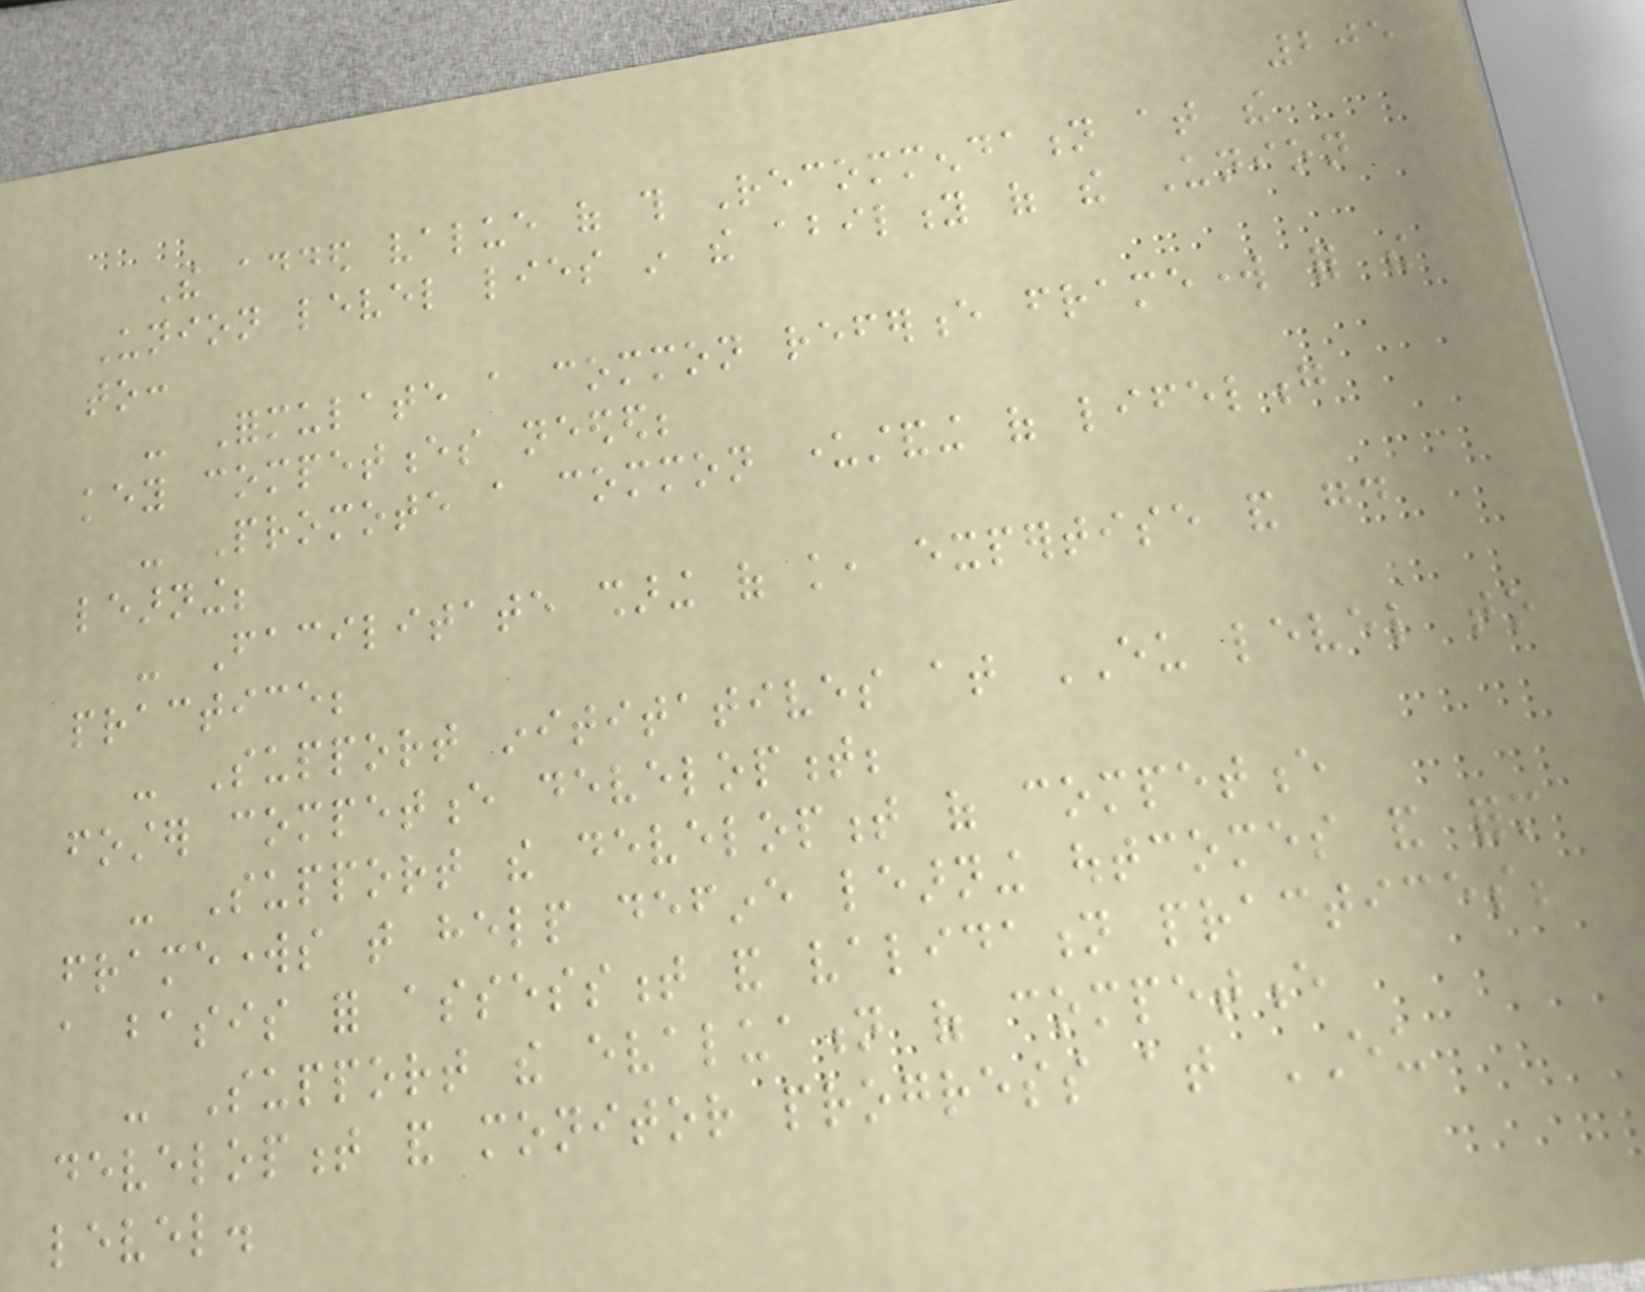205
The added value of this Recommendation at the
Union level lies in the ability of the Union
to:
- Formulate a common reference framework for the
key competences needed;
- Promote a common understanding of lifelong
learning;
- Facilitate sharing of knowledge, expertise and good
practice;
- Support inititatives at EU level to
foster competence development;
- Support the development of competence
frameworks that help define learning outcomes and form
a basis for assessment and validation practices;
- Support the evaluation of competence
development and monitor progress at EU
level.
